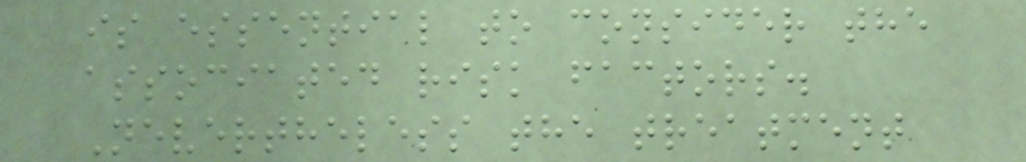is essential to consider the
associated risk factors.
Nevertheless the treatment
